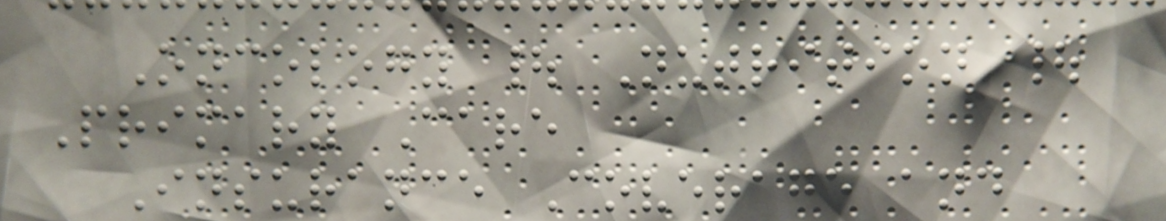Oncology | Nutrition |
Primary Care
Insurance Coverage and
